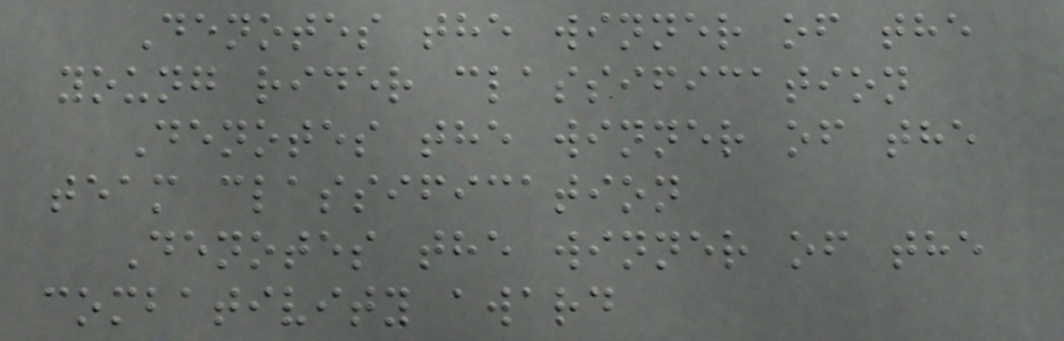Denotes the winner of the
young rider classification
Denotes the winner of the
team classification
Denotes the winner of the
combativity award
